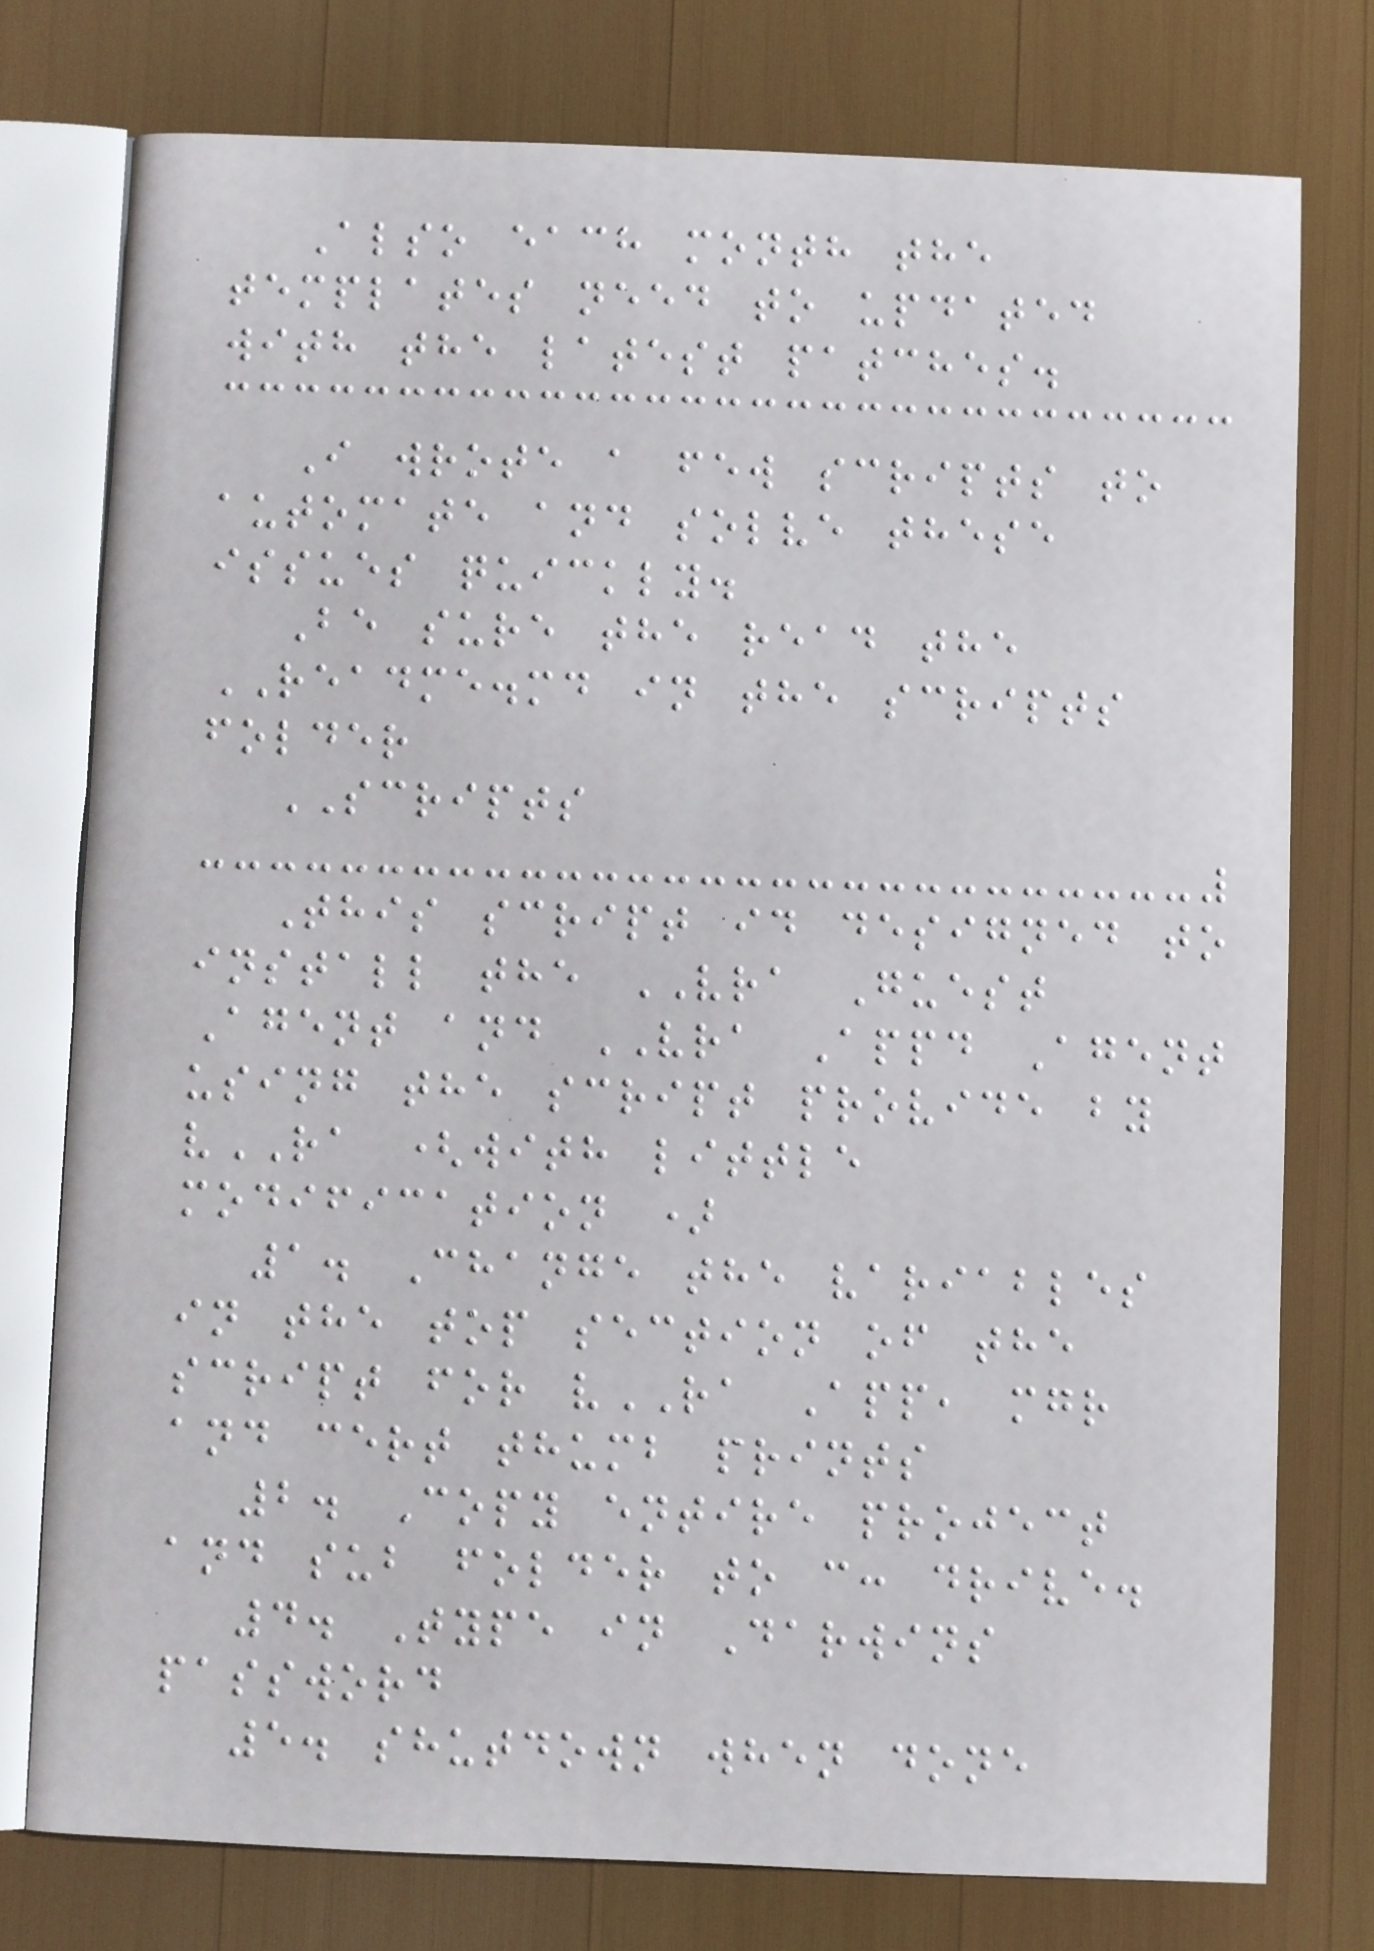Also each month the
templates need to updated
with the latest patches.
I wrote a few scripts to
automate and solve these
issues quickly.
Be sure the read the
README.md in the scripts
folder
SCRIPTS
This script id designed to
install the VRA Guest
Agent and VRA Appd Agent
using the script provide by
vRA (with little
modification )
1. Change the variables
in the top section of the
script for vRA App, mgr
and cert thumb prints
2. Copy entire project
and sub folder to c: drive.
4. Type in Darwins
password
5. shutdown when done
